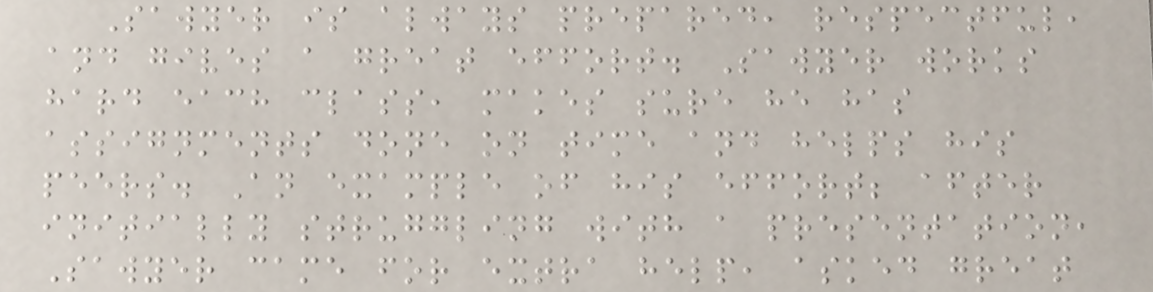Sawyer is always prepared, respectful,
and gives a great effort. Sawyer works
hard each class, makes sure he has
assignments done on time and helps his
peers. An example of his effort; after
initially struggling with a presentation,
Sawyer came for extra help, asked great
